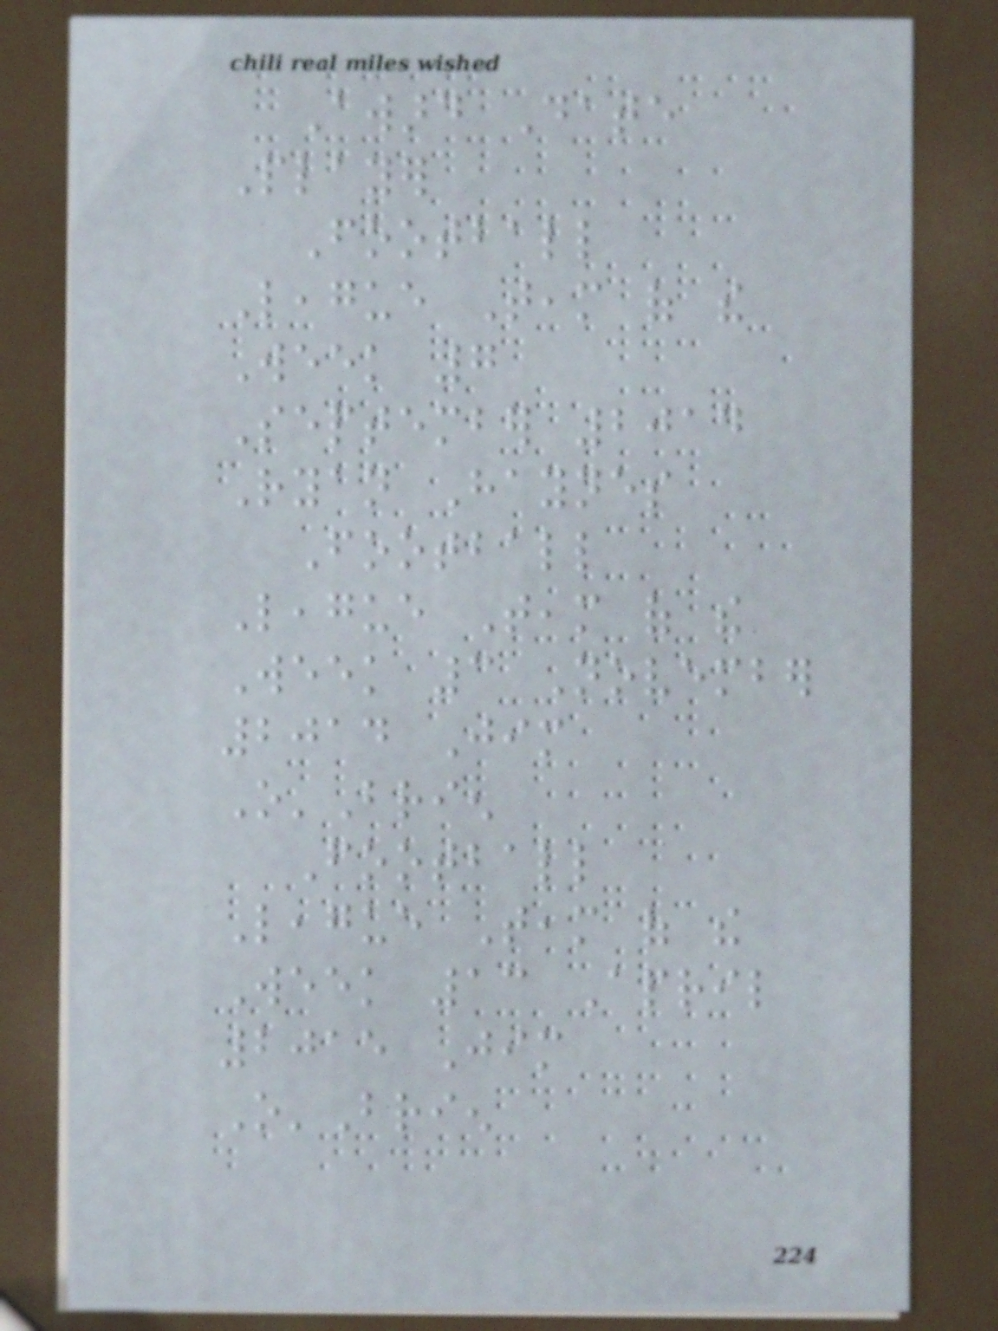Award Date
Player
Football
League Team of the
Week 7
September 2014
Ryan Haynes
Football
League Team of the
Week 3 November
2014 Jim
O'Brien
Football
League Team of the
Week 13 April
2015 Jim
O'Brien
